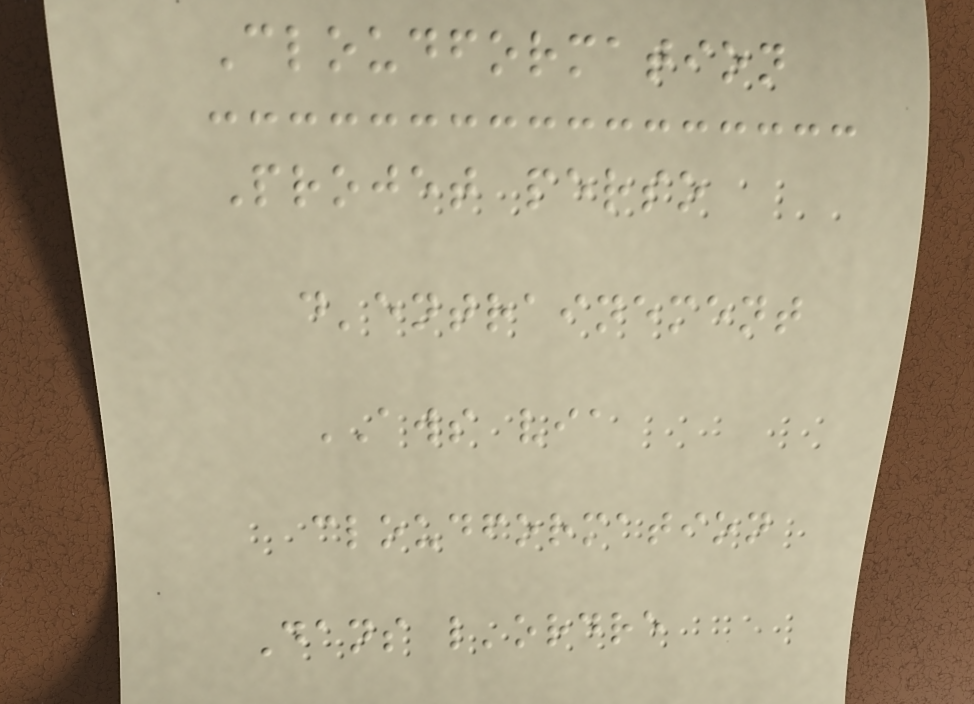Cloudformation
Projet perso
d'entrainement
AWS via
cloudformation
Dans l'ordre
